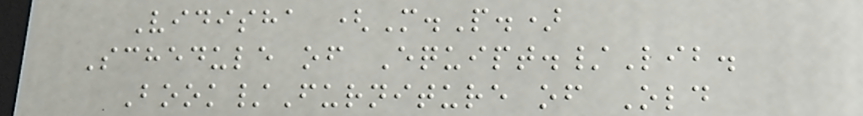Vidisha (M.P.)
Schedule of Equipt./Lib.
Book/Furniture of Old
